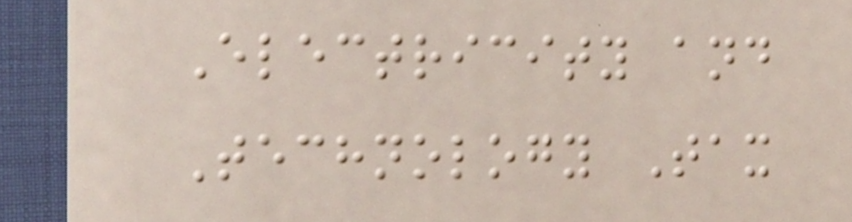Electricity and
Technology Tax
